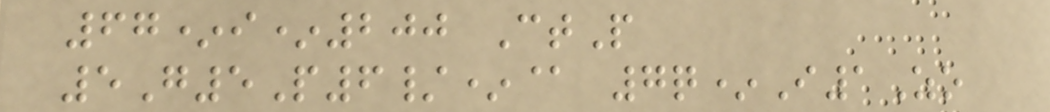67*i*200 CtP
5G5P6/*@ 7q*I1Zo
